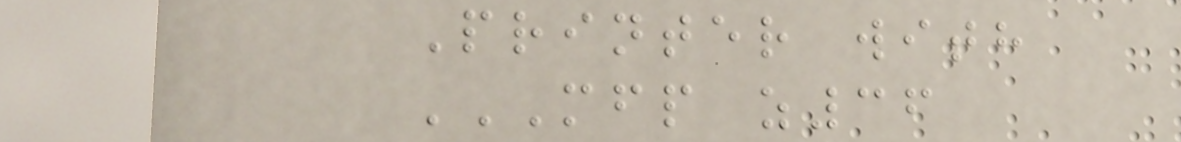Printer with
MFP Z36
